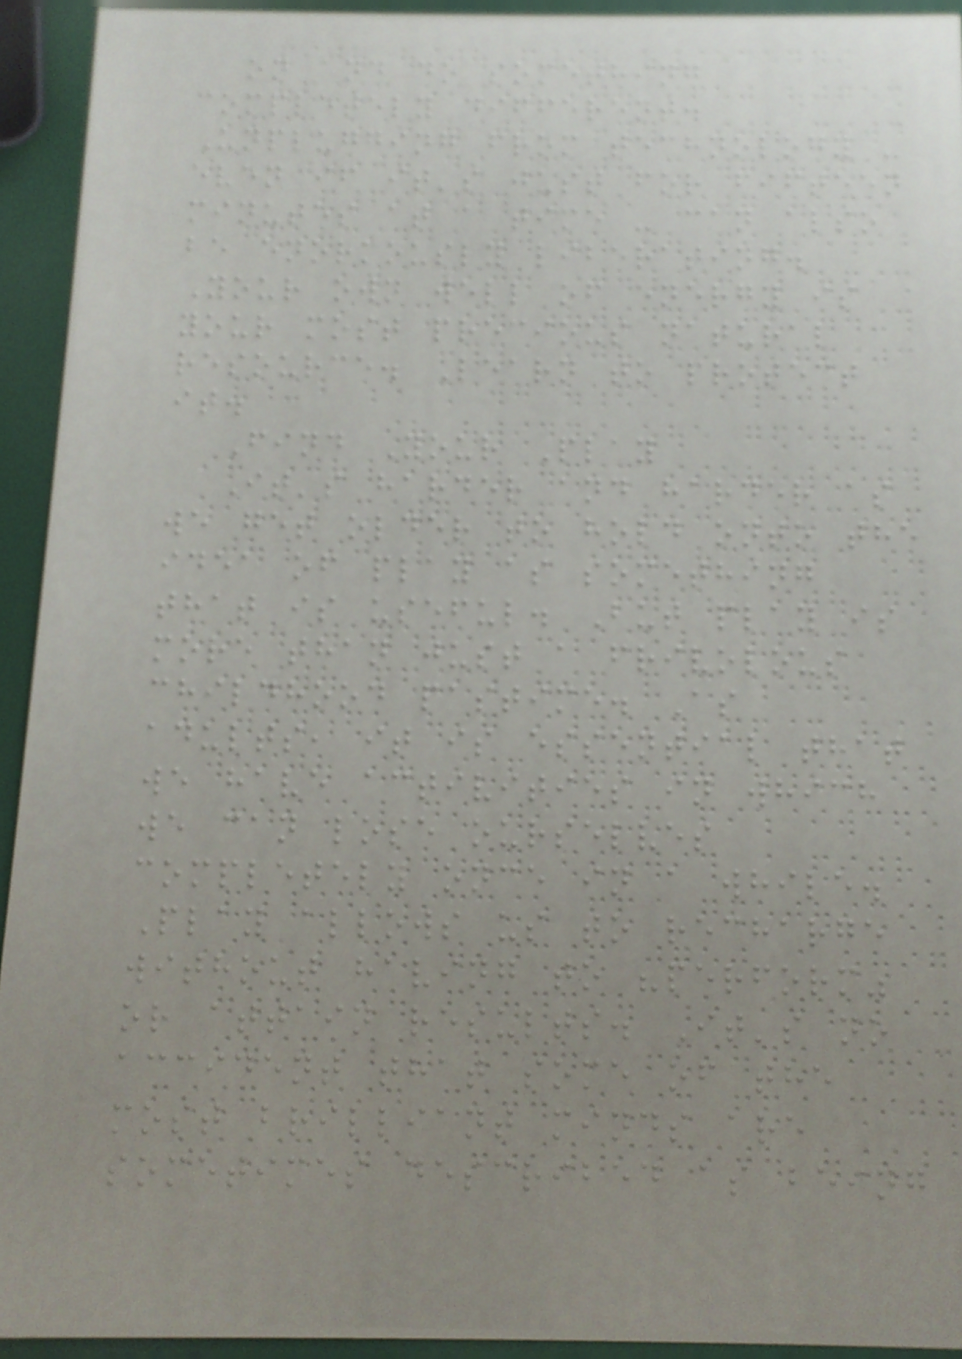on and do something
completely different.
Unplugging from technology -
even if it's just for fifteen
minutes at a time - can also
be enormously liberating.
Your own well of energy is
your most precious natural
resource. Learn to protect
it.
Find Your Play
It's harder and harder as
we get older to hold onto the
idea of play as something
that is useful. But play is
more than just a frivolous
childhood pastime. As
adults, it is essential that
we have activities in which
we can lose ourselves
completely once in a while.
Play allows us to recharge
without having to "perform"
or attain results. It's no
accident that some of the
most brilliant minds are
sometimes described as being
